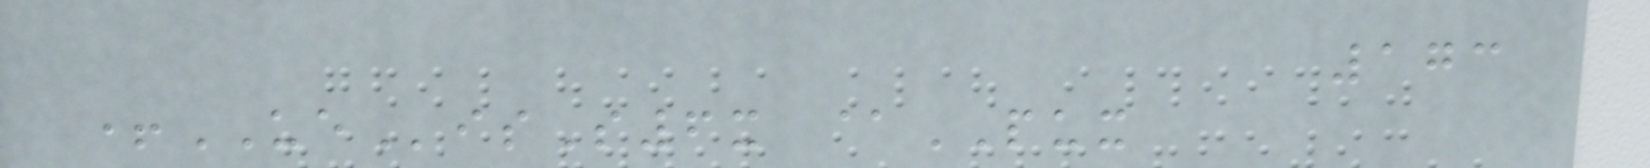173
+UEisS6x @PUX
